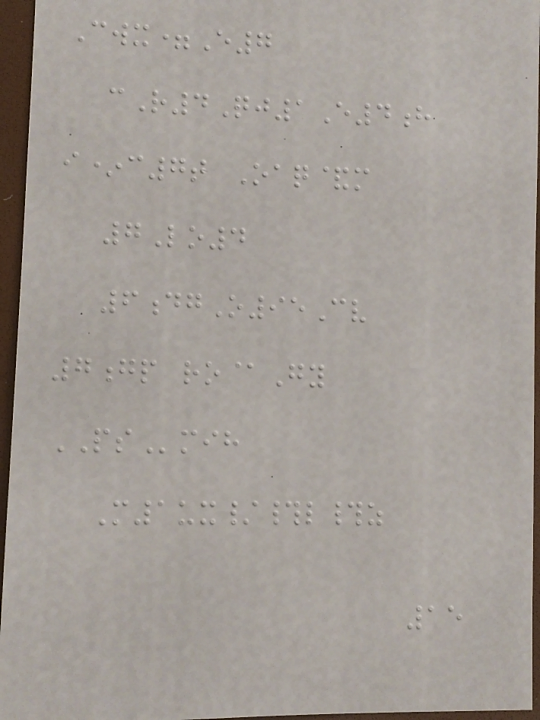Cwx=E7
cR4Qj1E4h
i*c7t Oaq&m
7Lo4
6dgO95Cv
7gp ro@Gy
PSmih
M1ux/#l#z
15
